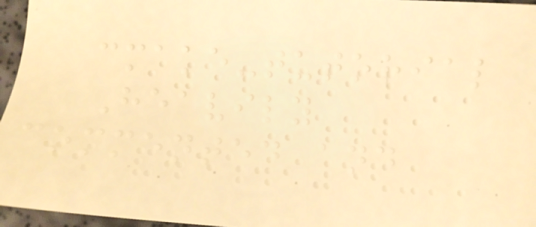cmake-tutorial
Heavily
commented and
